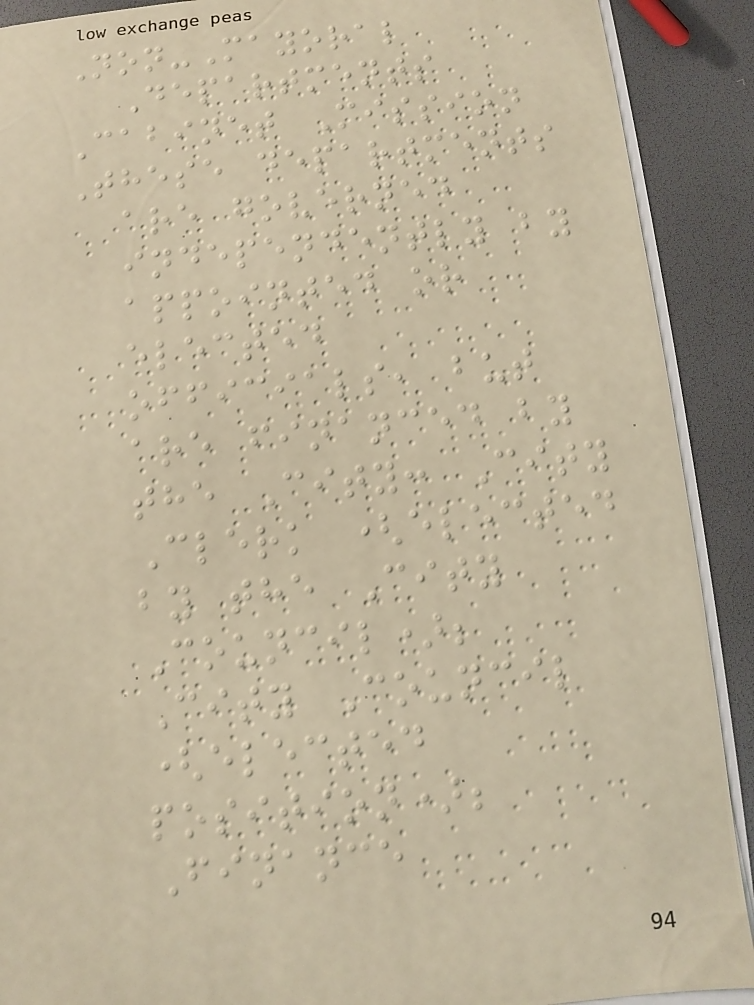Non-Mayoral
Departments
Cabinet Mission
These departments
are governed
independently by
appointed or
elected
officials, but
are financed by
the City: City
Clerk (elected
by the City
Council);
City Council
(elected
position);
Finance
